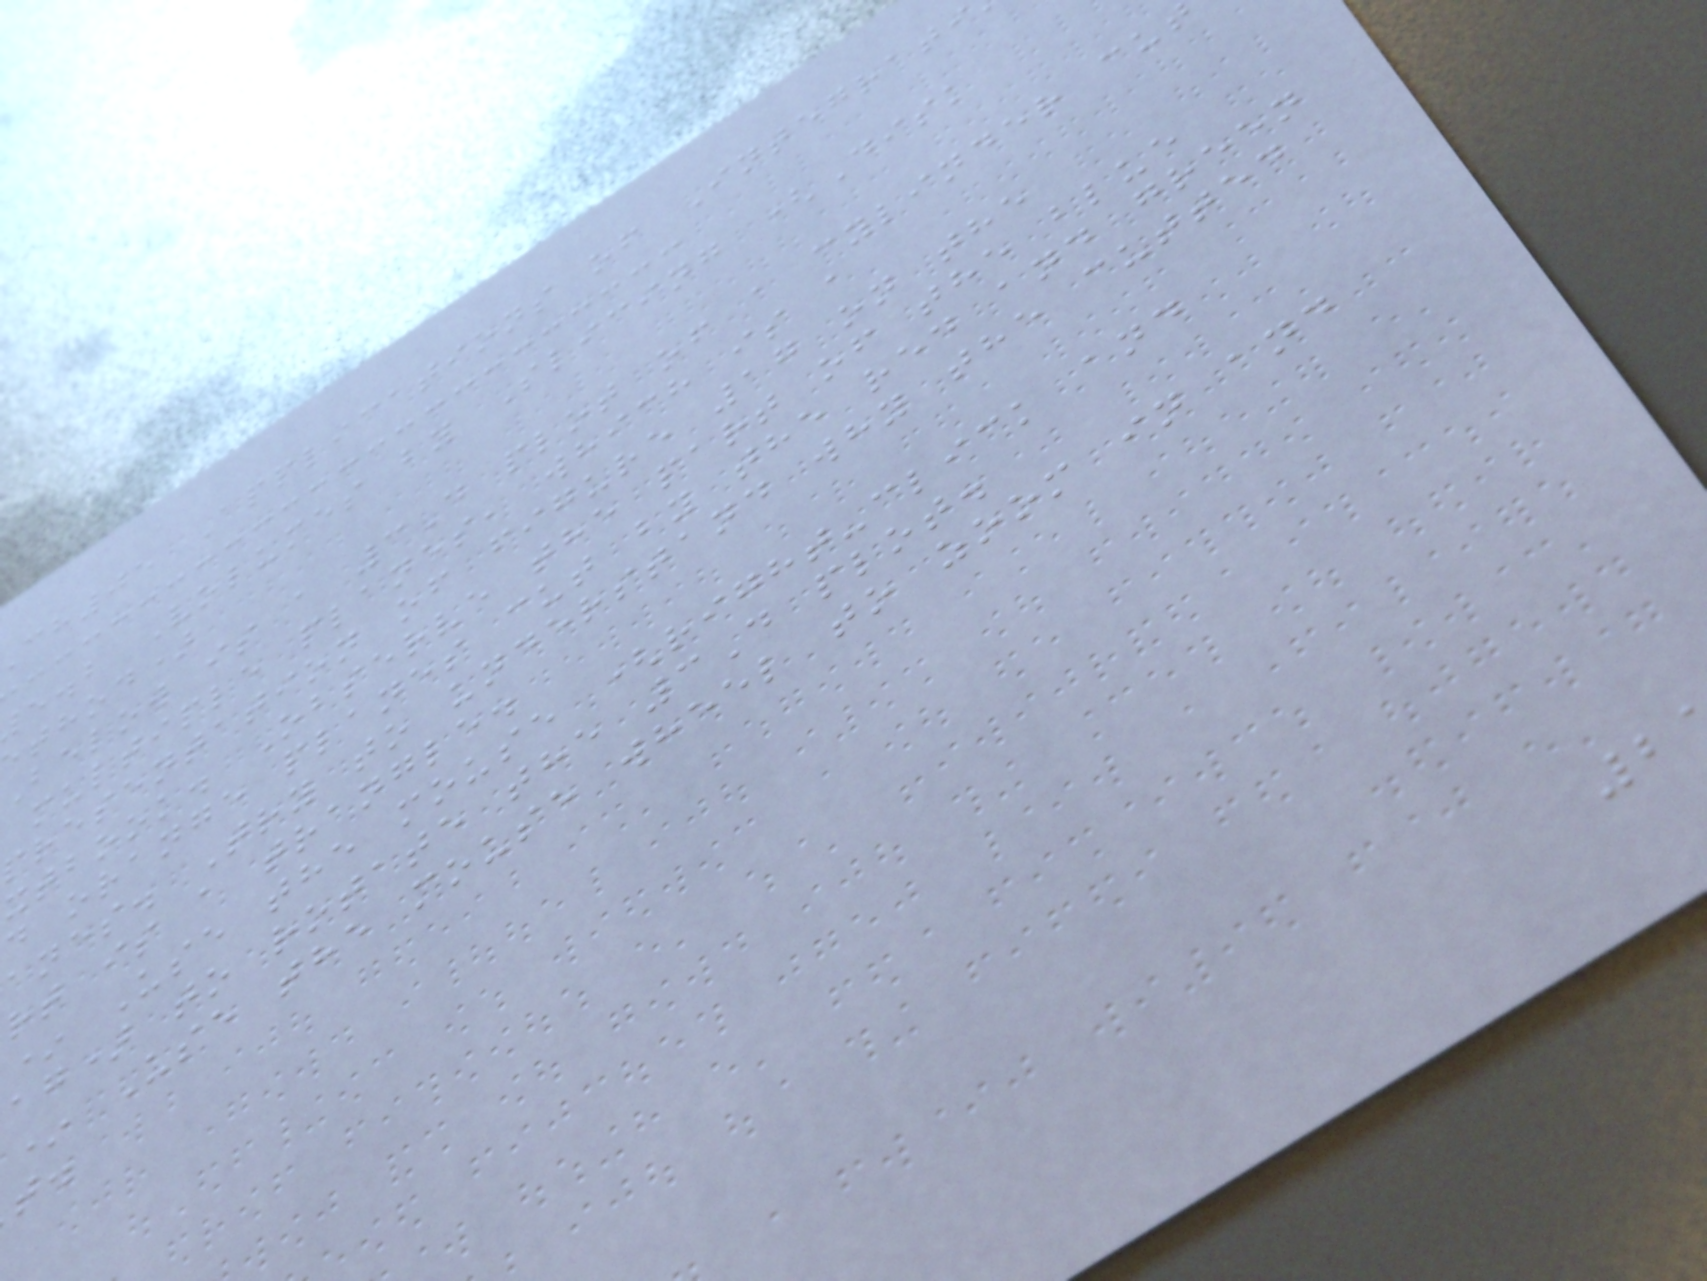ch05 Applications of Integrati
e.b Volumes by Slicing (Disk
thod)
Below is a 3D plot of a cylinder cut
multiple planes, which is a
presentation of figure 17 on the
xtbook. Observe the part of the blue
d orange planes cut by the red and green
anes. Try to understand why the cutted
rt is a trangle.
* Use the mouse (right-click and
ag) to rotate the 3D plot.
* Use the mouse wheel to zoom in and
